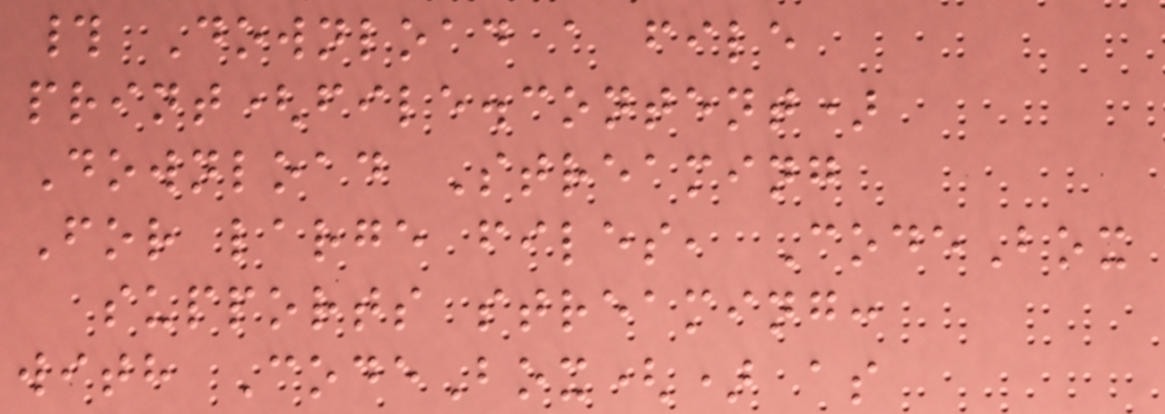# Download a file
print(file.content)
Download Streaming
For large files, CodeBox
supports streaming:
with CodeBox() as
